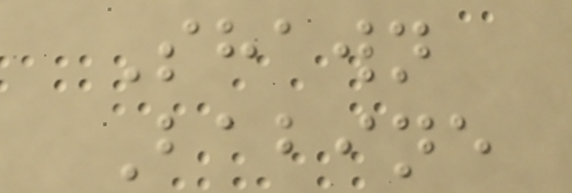Shawn
Babine
